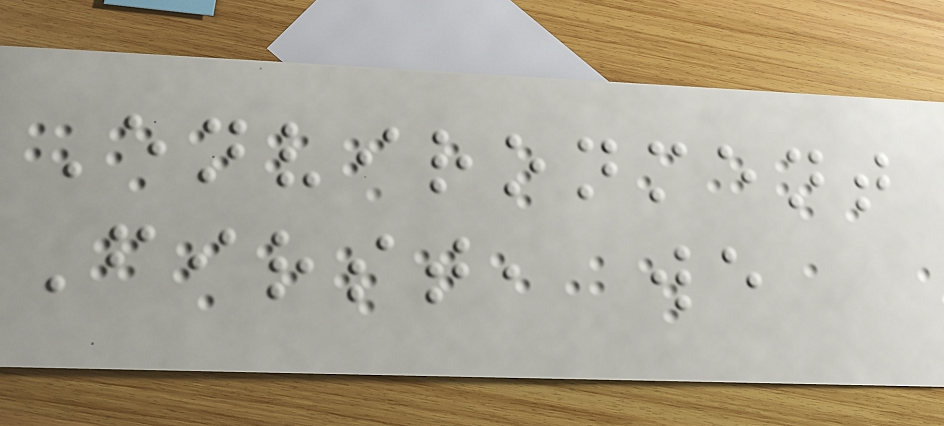Environment
First, we
